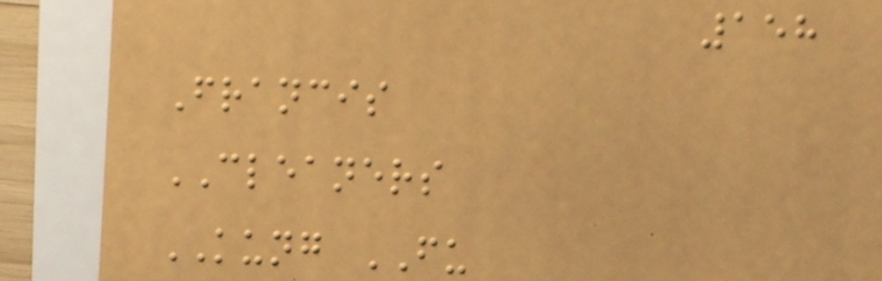158
Francis
CLEANERS
KUNG FU
